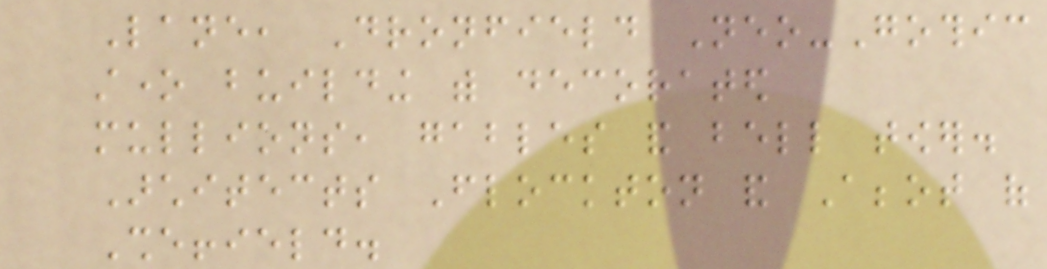Lane, Dronfield Neo-Gothic
stone building with decorated
mullions, gables and bell tower.
Architects Flockton and Abbot of
Sheffield.
